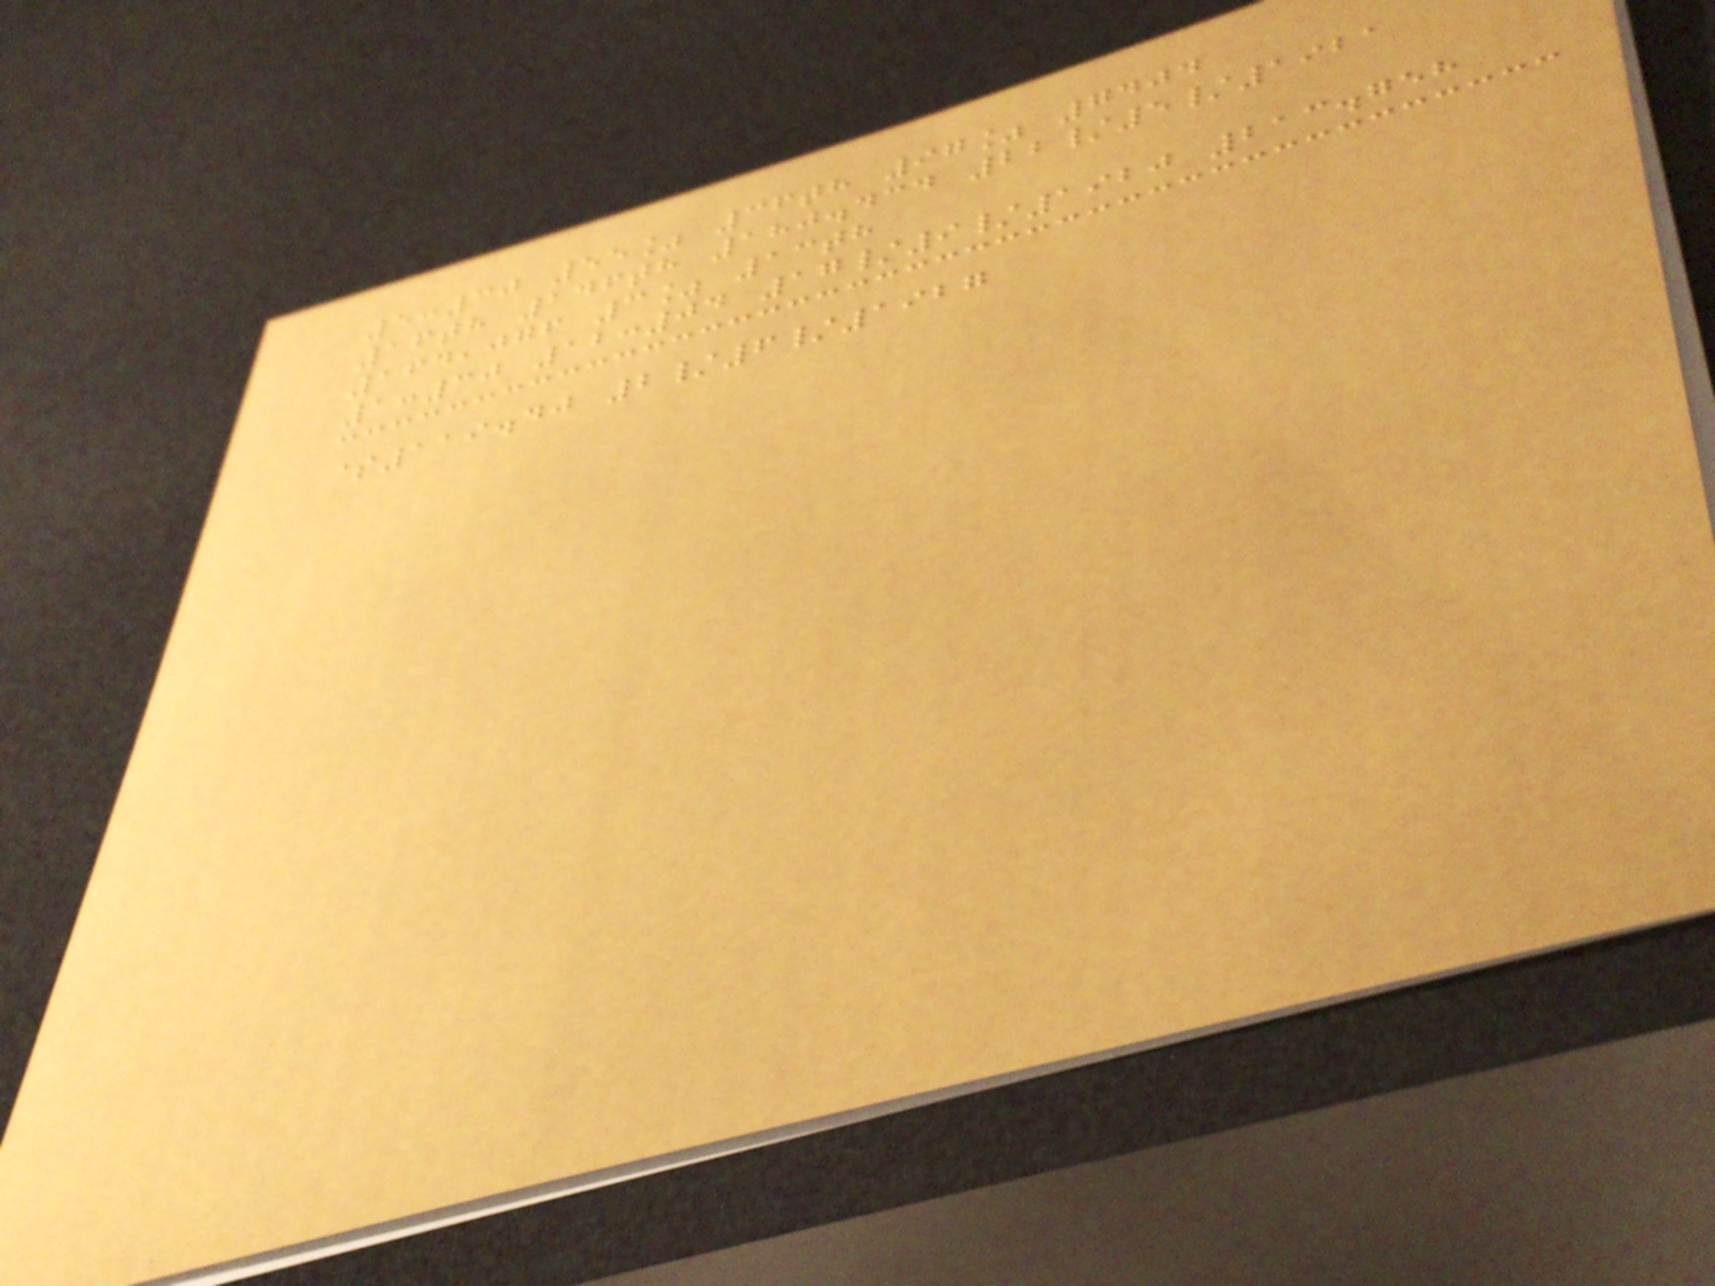5:30 55% 36th 97% 7404
16th 146th 180.434 22/5/1921
164,076 3% 13th
1:30 12:04 17/9/1920 213.758
$119.40 2/6/1927
